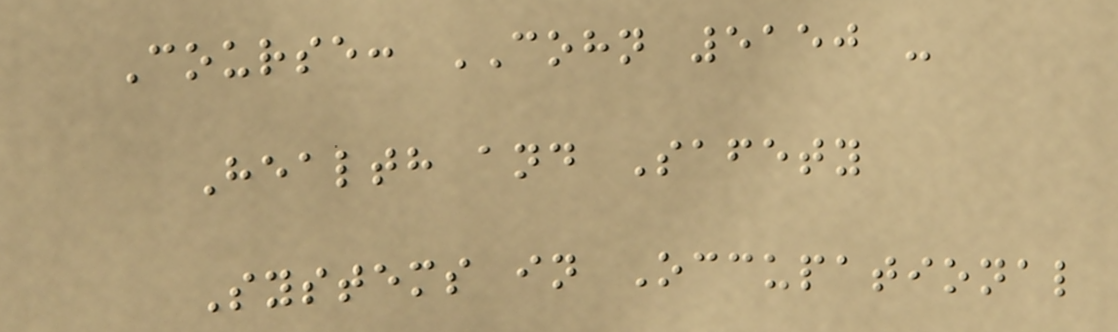Course: COHN 5150 -
Health and Safety
Systems in Occupational
